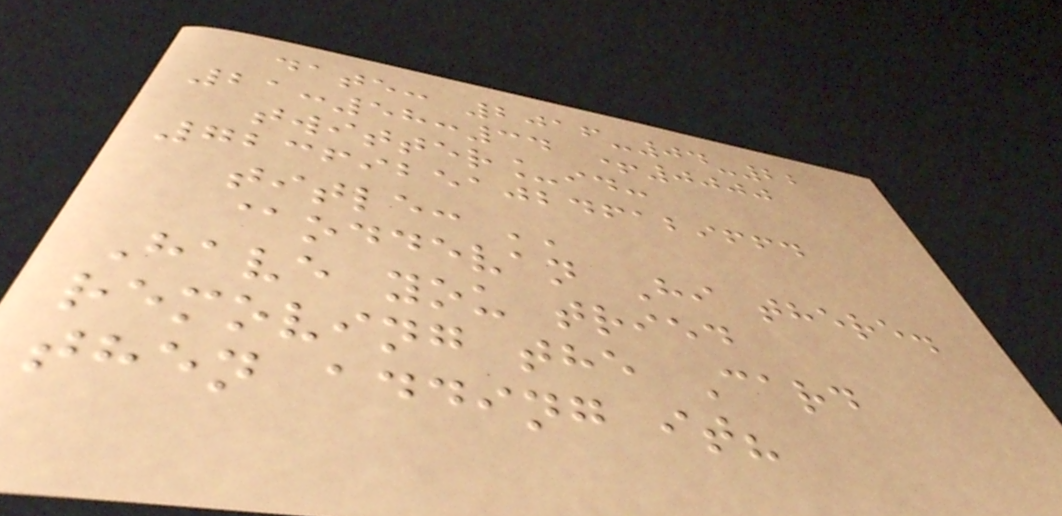date: 2016-04-22
21:58:34 +0000
twitter_id:
723692510246129664
title: ''
@oddevan Hi there.
Have you tried
removing the Card
then adding it?
